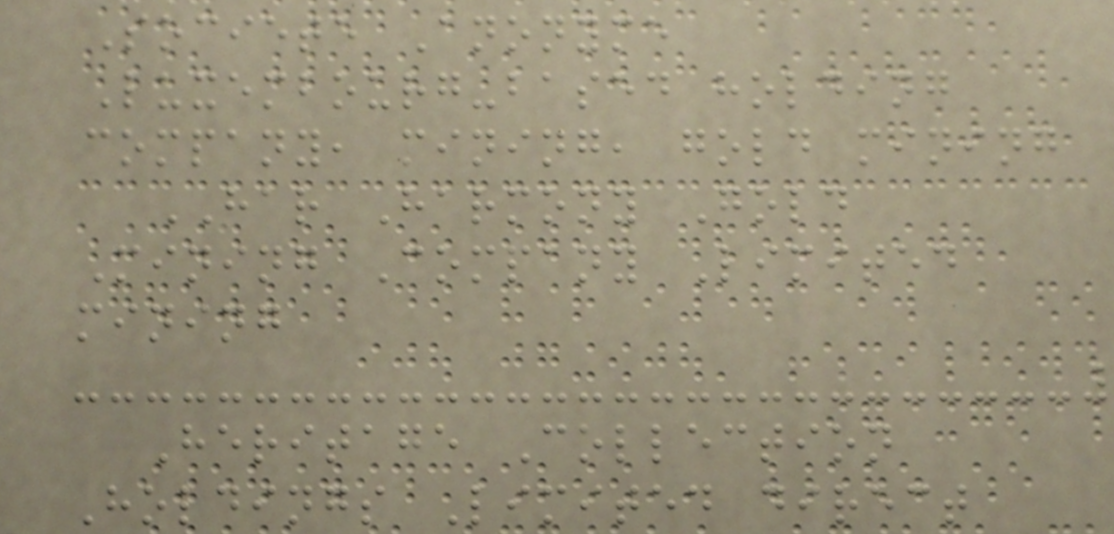Societe Anonyme
Luxembourg-based holding
company, mining, gold mining
HAR Harmony Gold
Mining Company Limited
mining
Heritage Collection
Holdings Limited direct
